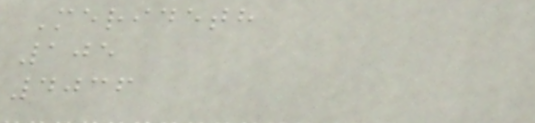Merideth
105
4036
